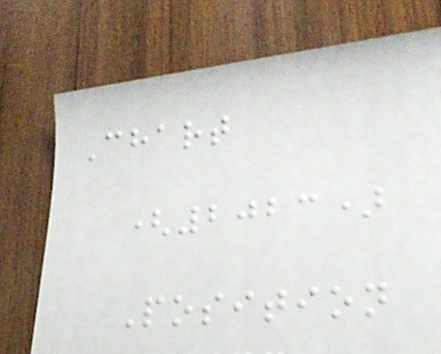Chart
(2023)
Position
